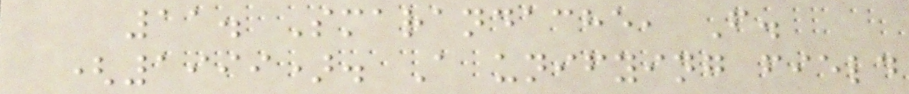11. Smarandache, F.
(1999). A unifying field
